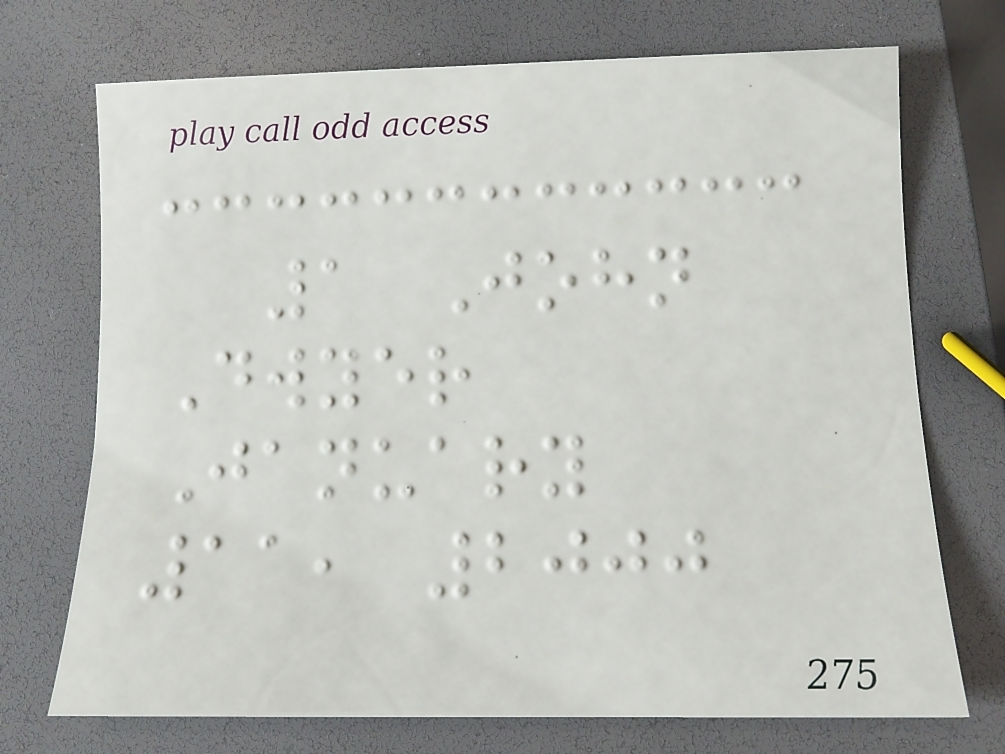1 John
Dwyer
January
11, 2000
